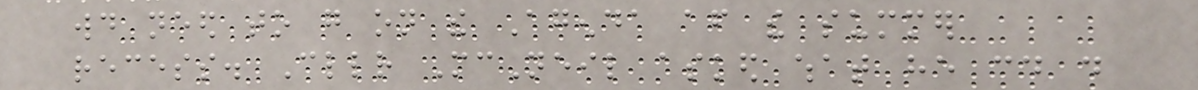would need to go on the Agenda after the summer
recess. Cllr McNeil asked what he could do
